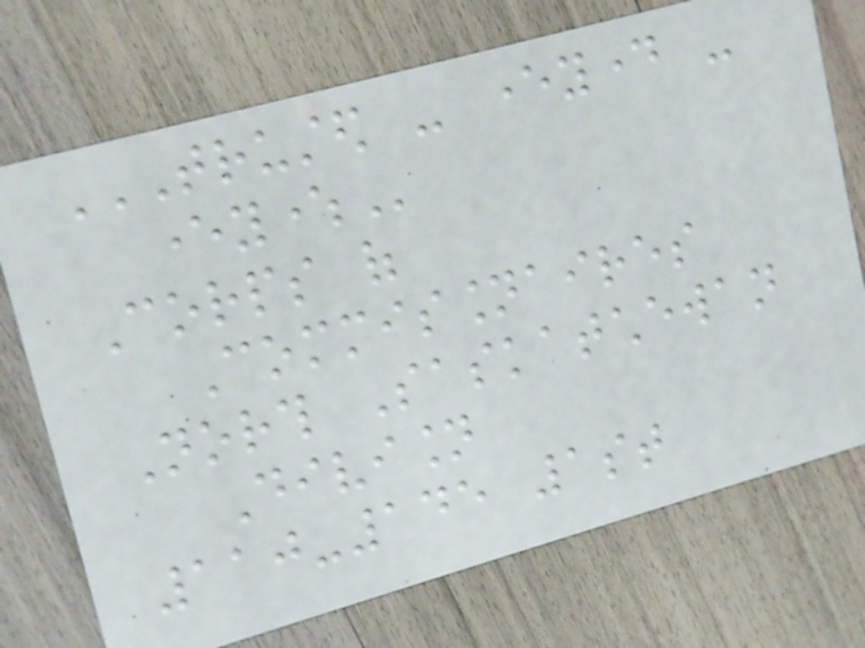TRUSTED - EVERYDAY -
EVERYWHERE
Corps of
Commissionaires
North Saskatchewan
Division
110-145 1st
